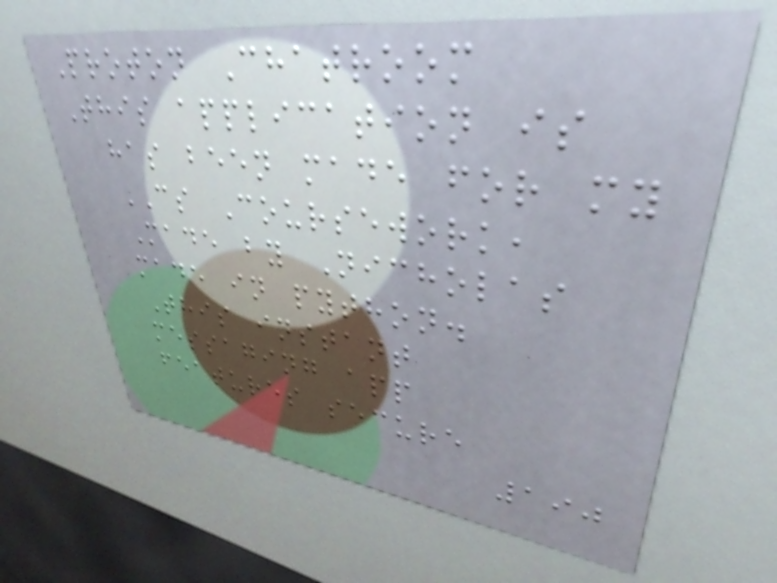Proton Chatroom
This application is
has been made for my
CS Coursework,
Made by Nicholas
made in python.
This instant
messaging app
features secure
190
